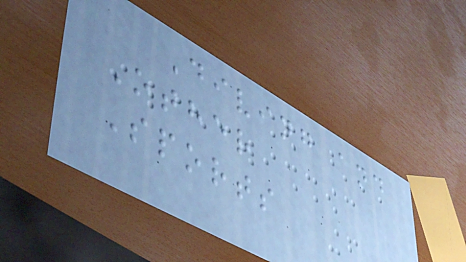Diving and
Other
Sports
